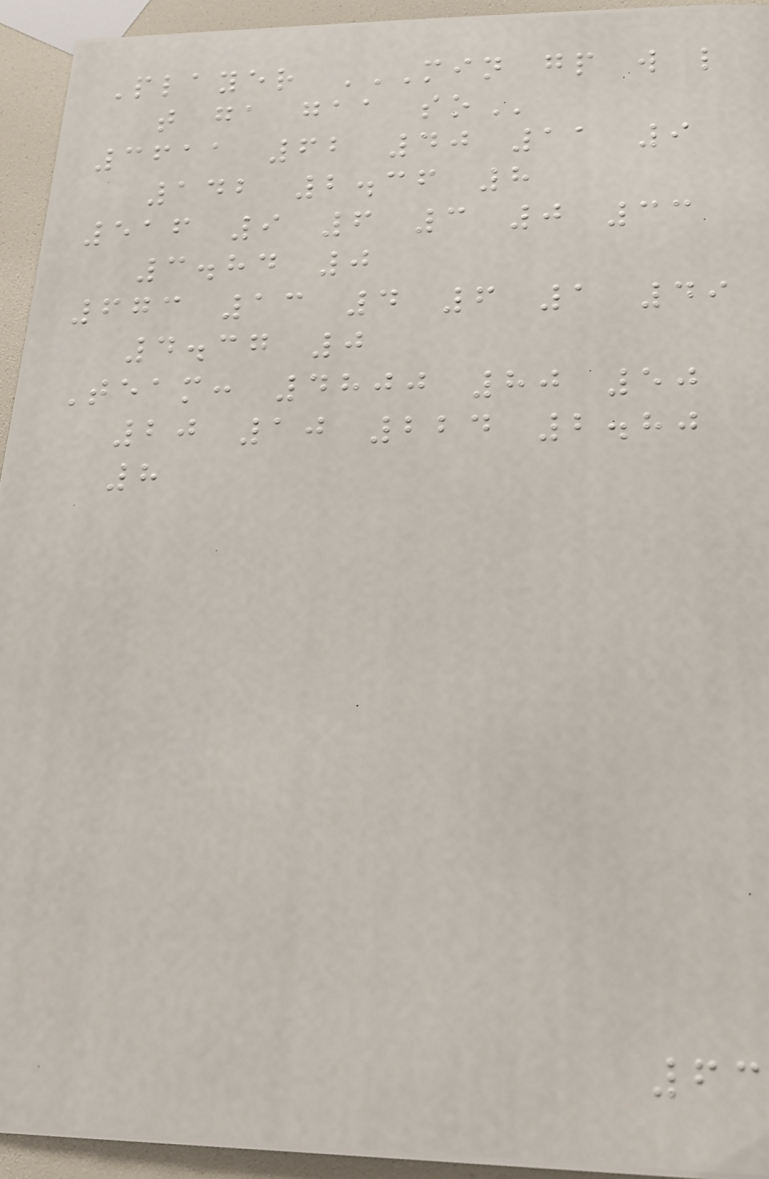Player MIN GP W L
T GA GAA SO
3611 62 40 11 9
142 2.36 8
516 9 6 3 0 33
3.84 0
673 13 4 6 1 49
4.37 0
Team: 4800 80 50
20 10 224 2.80
8
63
